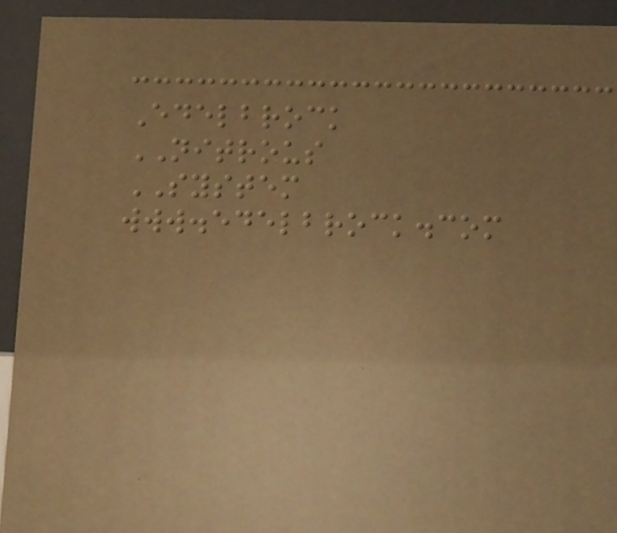Edelbrock
NITROUS
SYSTEM
www.edelbrock.com
